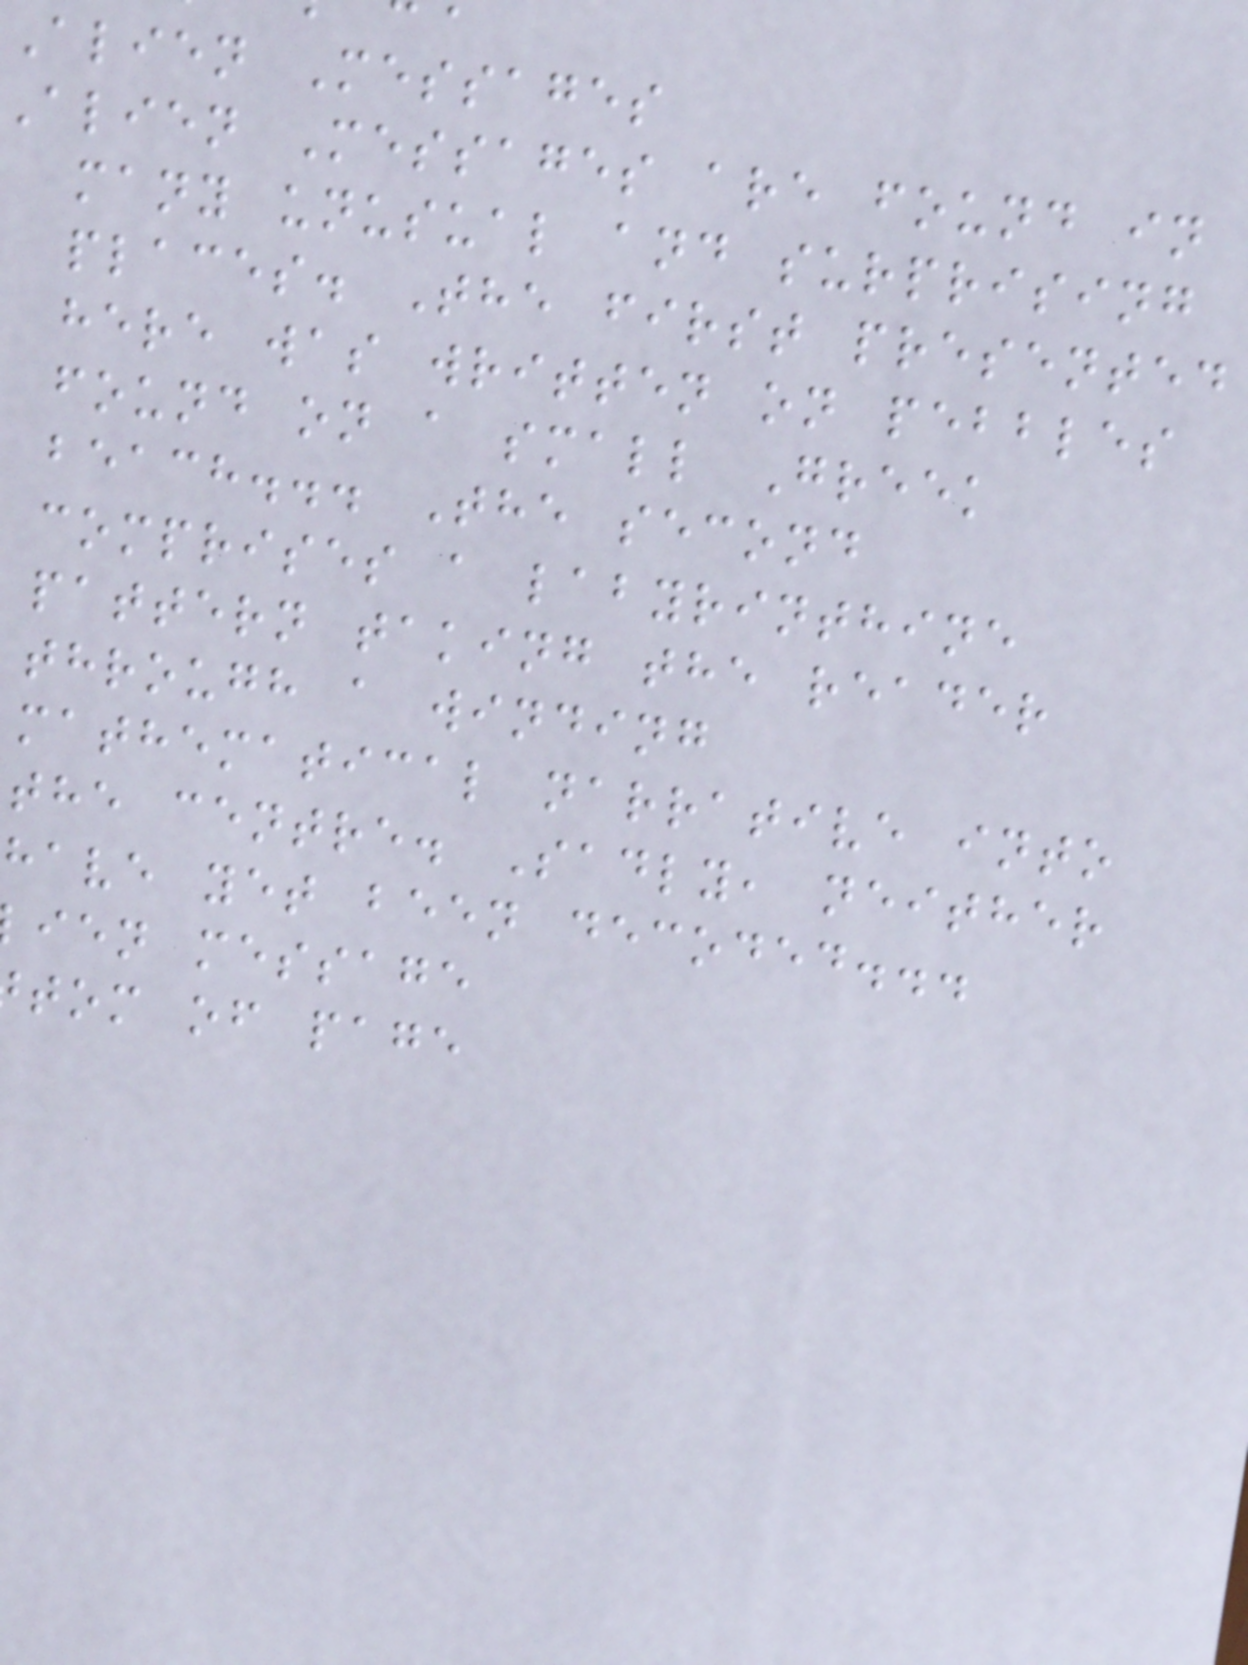Alien Messages
Alien Messages are found in
many unusual and surprising
places. The first presented
here was written on pebbles
found on a small Greek
beach... The second
comprises a labyrinthine
pattern taking the reader
through a winding
mathematical narrative into
the centre. Sadly, neither
have yet been decoded...
ien message
tom of page
